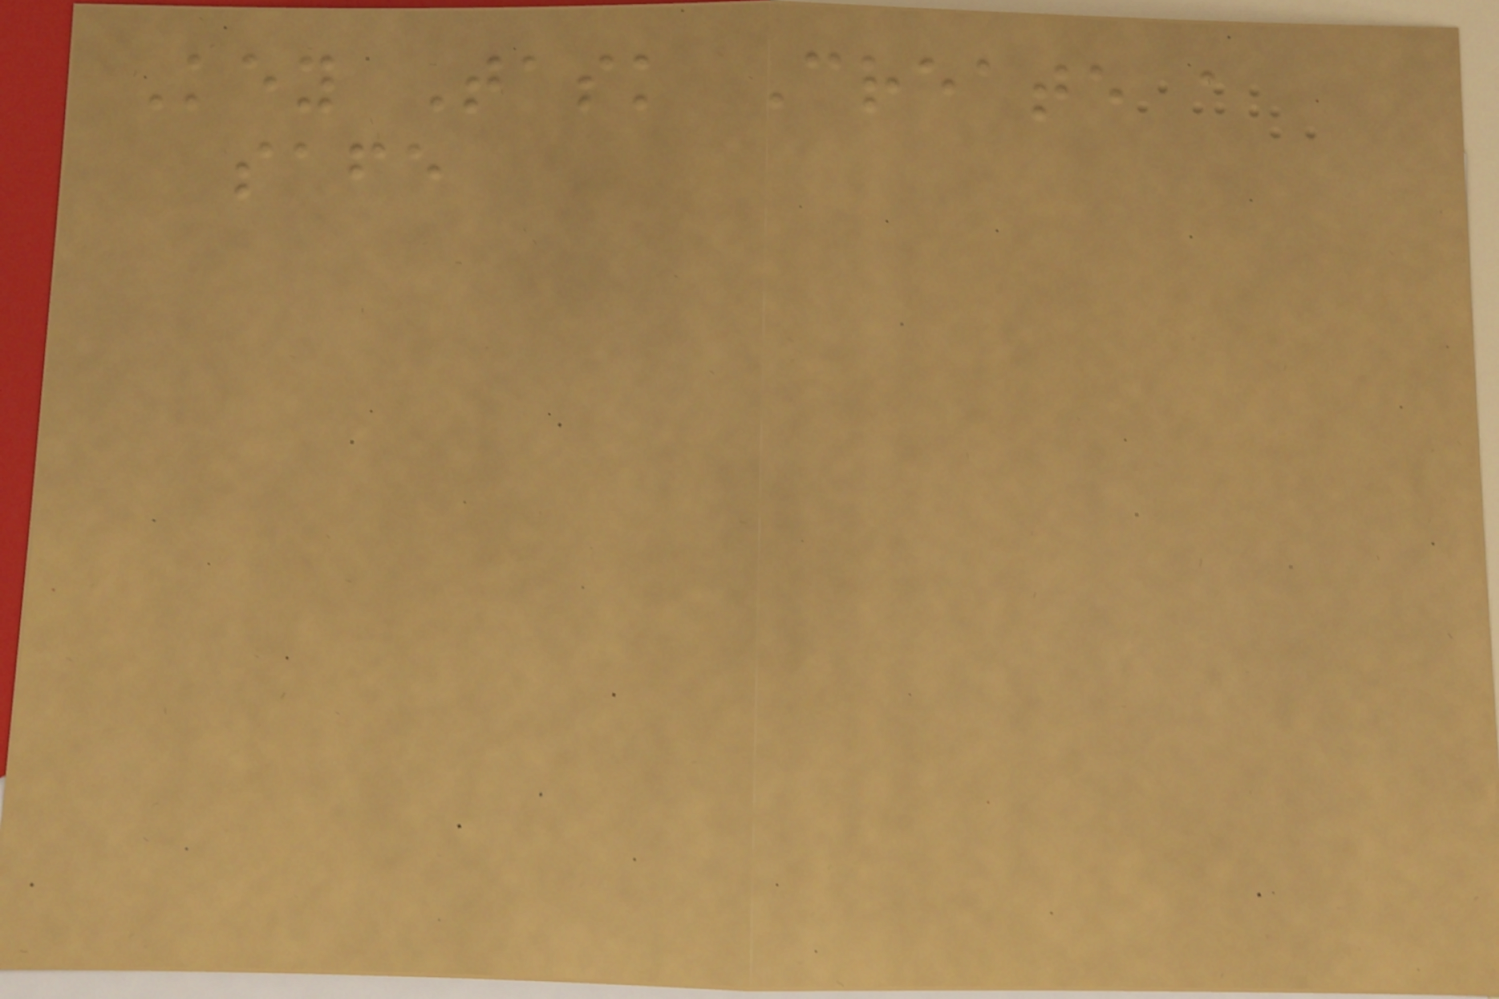Key Task Create a
safe
